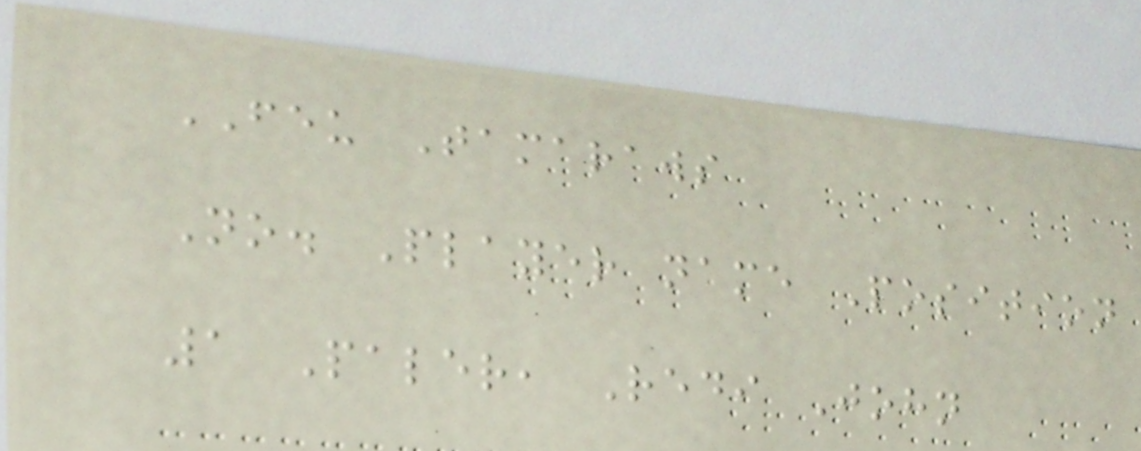FEU Tamaraws
No. Player name Position
1 Paler, Redi John
